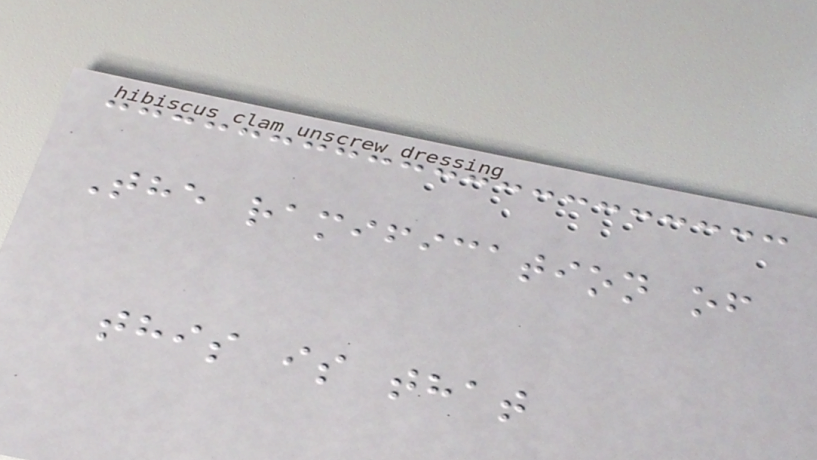The ramification of
this is that
